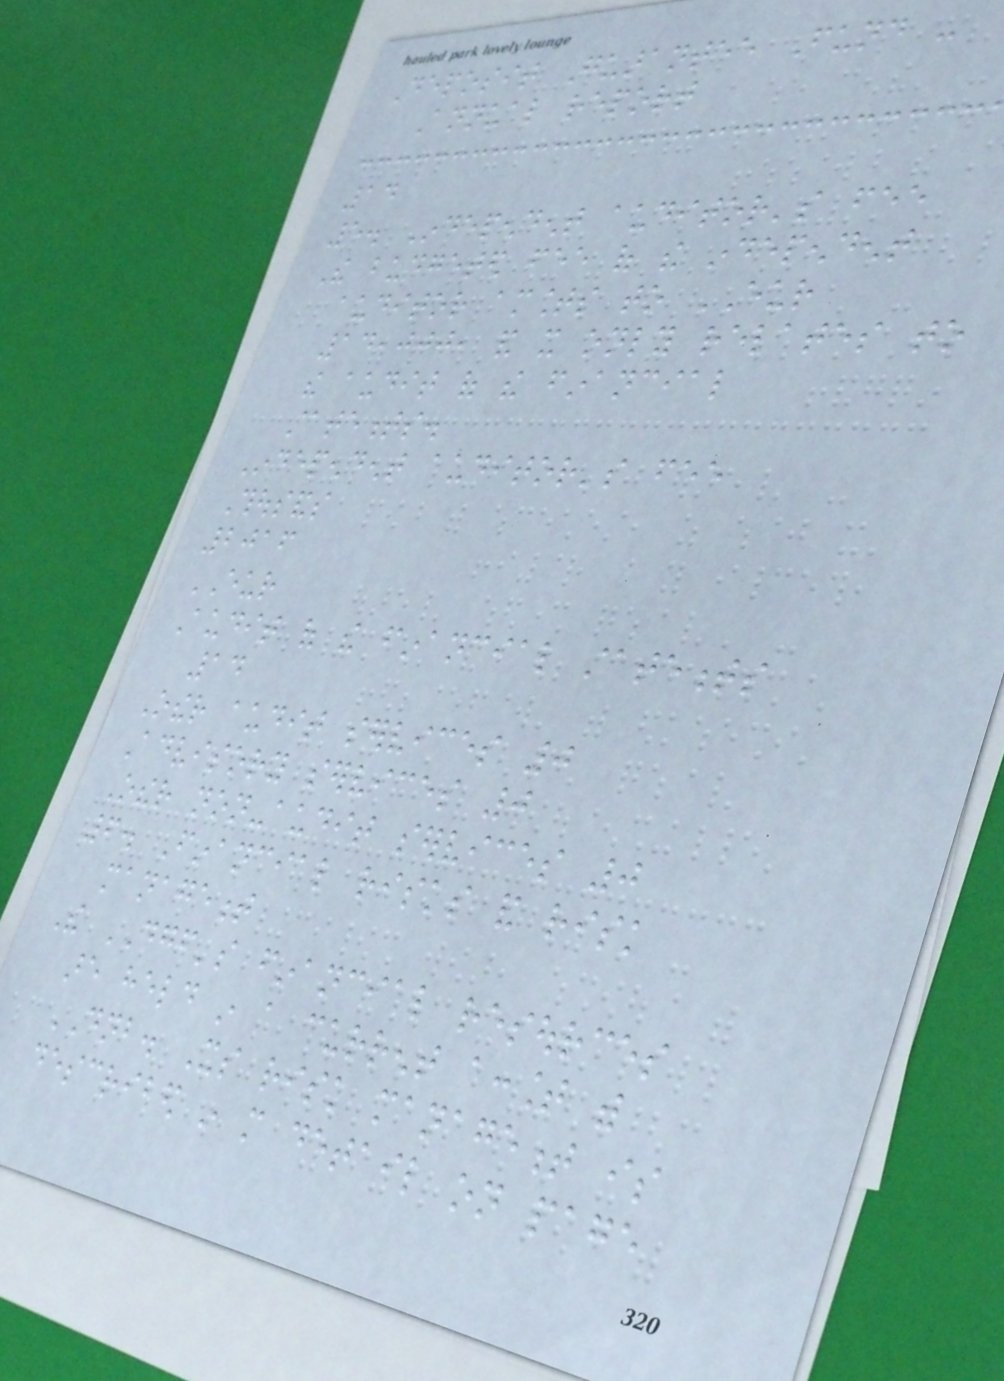Deposit Guarantee Fund -
Annual report
14
5. Independent auditor's fee
The budgeted fee of the independent
auditor amounts to EUR
14,000, and it only relates to
the audit of the financial
statements.
Independent auditor's fee
Thousands
2016
EUR
Audit of the financial statements
14
Other audit services 0
Advisory services 0
Other non-audit services 0
6. Financial risks and risk
management
The DGF's financial resources
are held in a current account with
DNB. Its risk management is
described in more detail on page
